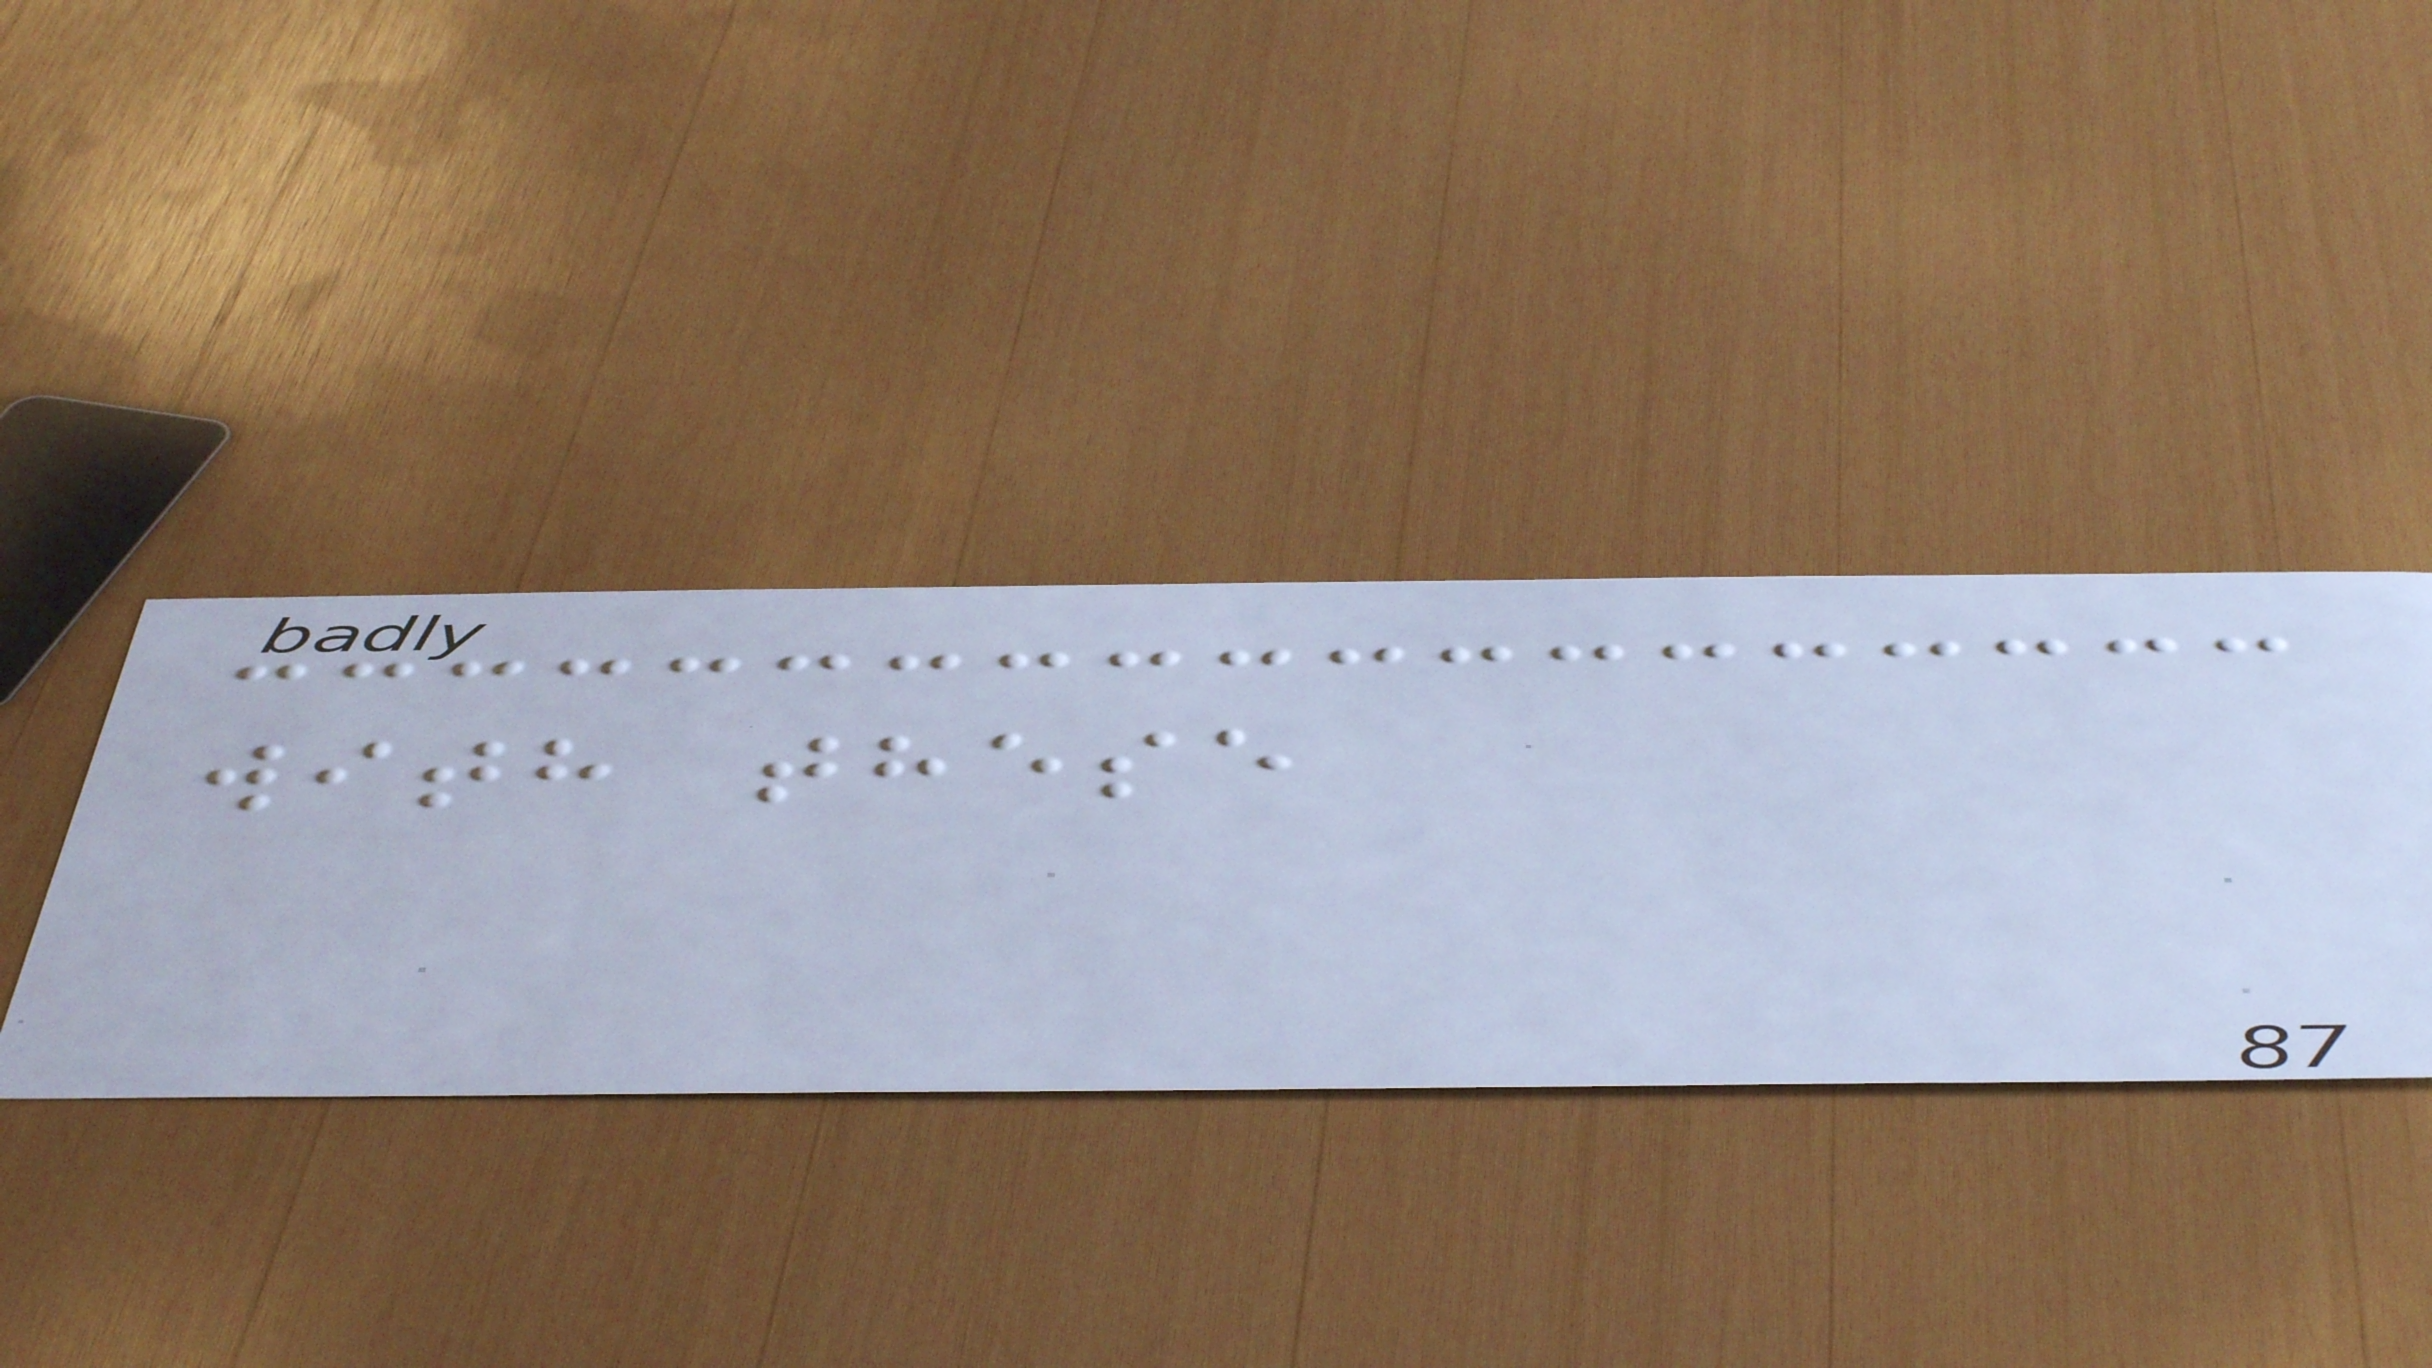with these
